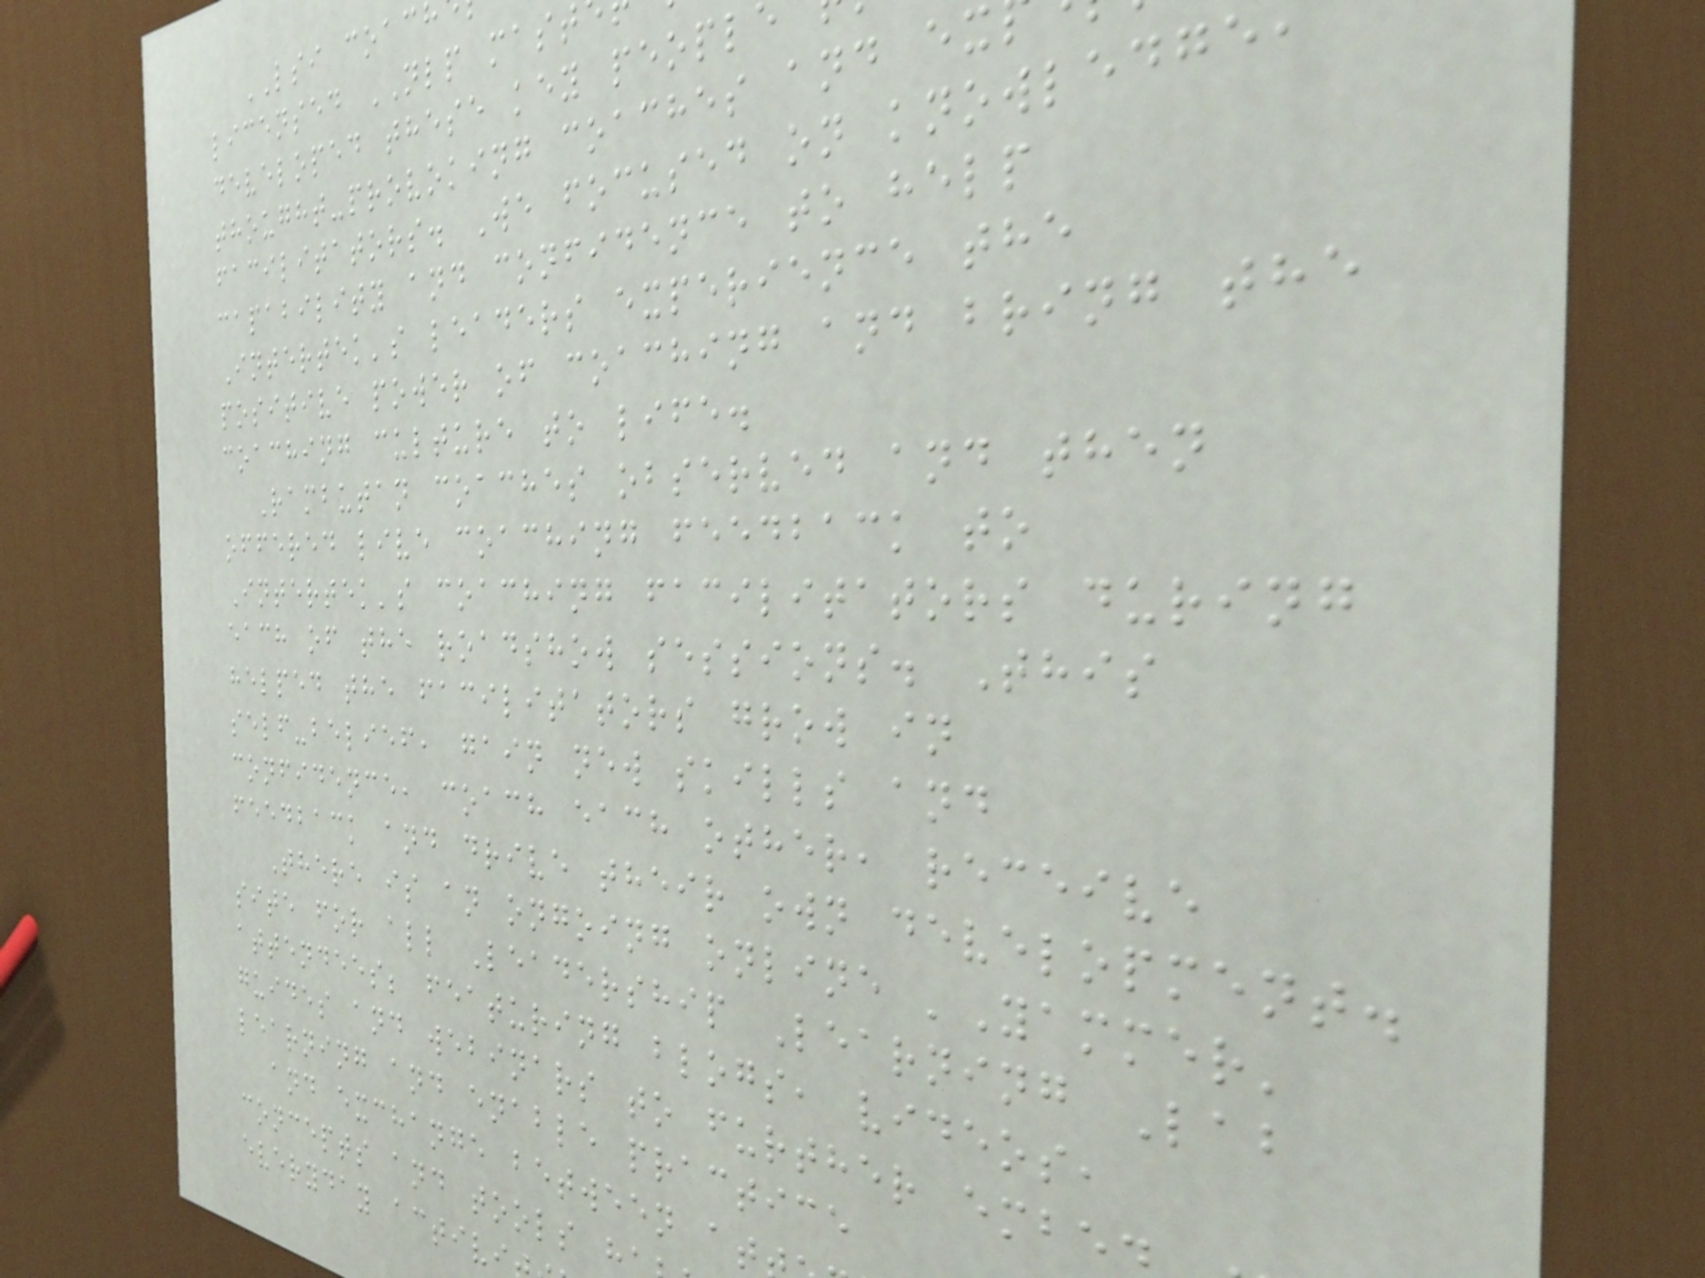LSI coac
licensed NLP mast
developed these key peopl
thought-provoking coaches and ex
facilitators. We focused on knowledge
capability and confidence to help
Intertek's leaders experience the
positive power of coaching and bring the
coaching culture to life.
Rambutan coaches observed and then
offered live coaching feedback to
Intertek's coaching facilitators during
each of the roadshow sessions. This
helped the facilitators grow in
self-belief, gain new skills and
confidence, coach each other, receive
feedback and drive their own development.
There is an ongoing online 'Yammer'
site for all Leadership Learning Lab
attendees; featuring blogs, videos,
guides and webinars to further embe
learning and enable practice
and exchange between at
concepts and tools h
everyday activi
